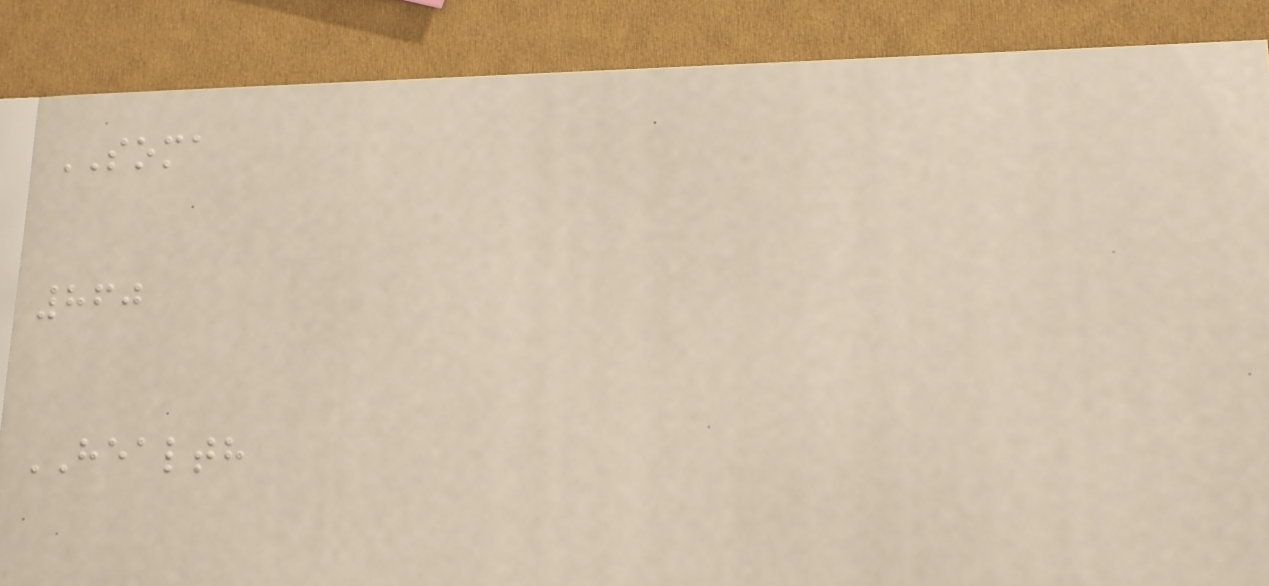SOMA
860
HEALTH
